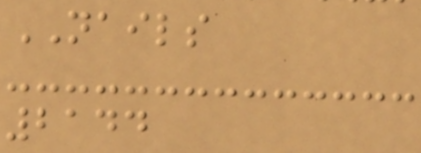NAILS
2144
